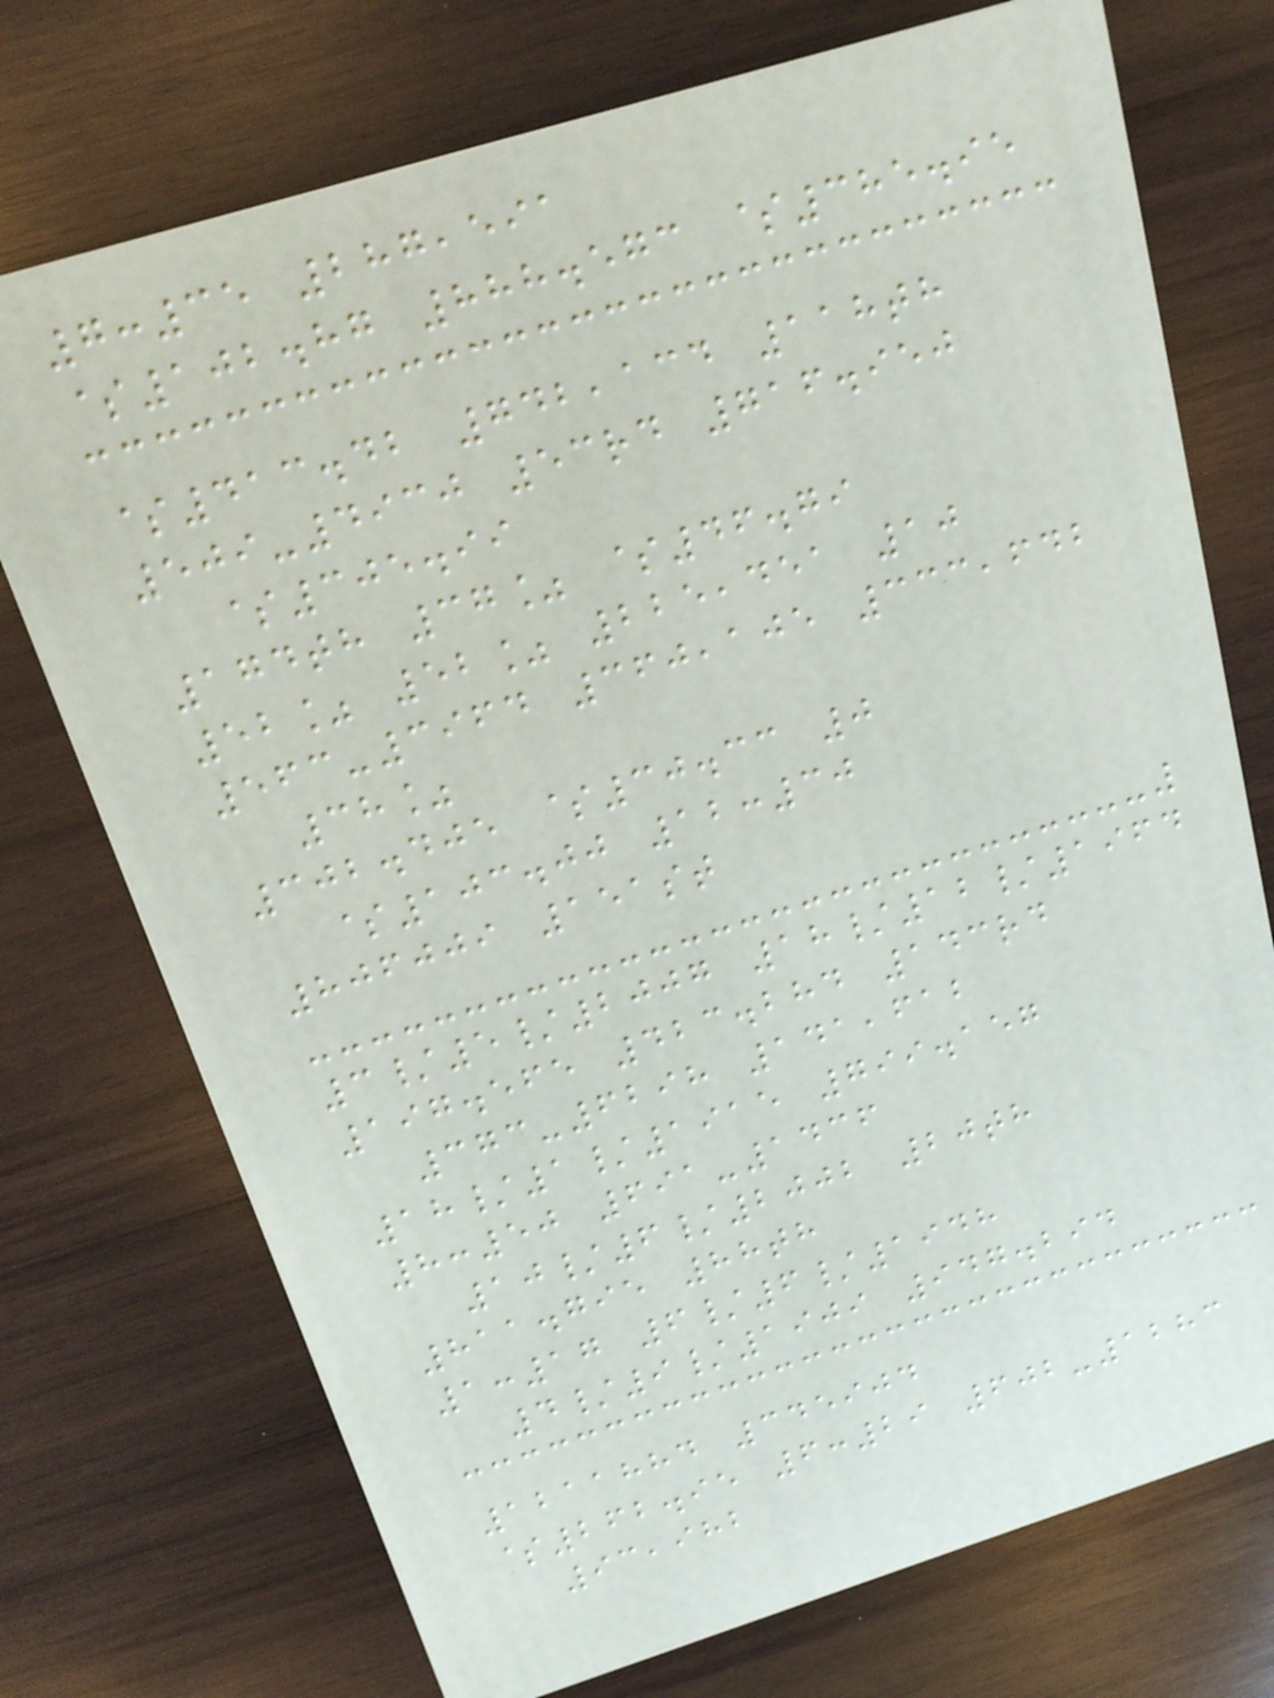7:35 287,591
$102.87 888.573 $385.95
$413.42 742,134 118th
509-4930 53rd 716.950
$305.99
174th 37% $46.79
52% 52% 225,451 10
563-3964 360,105 333,642
38%
302.405 $30.33 0
$103.00 12:30
806009 151st
3/5/2007 18/12/1964
197.565 423.284 143rd
373-6298 141,612
18/1/1915 799.157
8:50 691-1436
10/6/2002 20th
811.795 88th
1:17 6/6/1948
4/9/1909 947.294
1211884 345904
$262.95 6:29 602-1283
93,982
